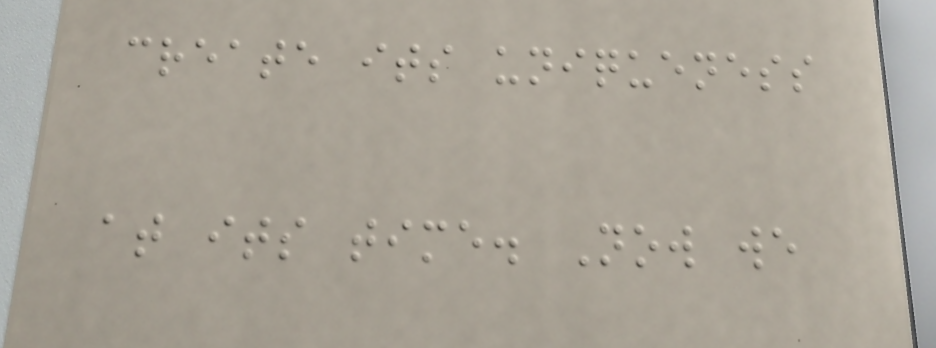create its uniqueness
at its time. Now we
